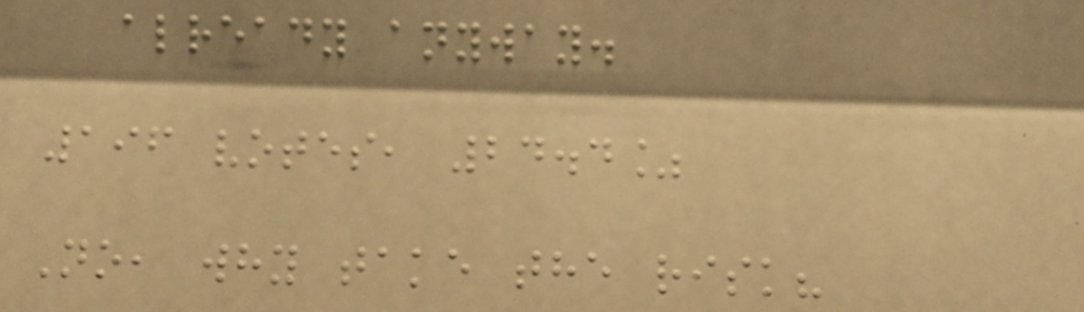already anyway.
196 votes, 24.4%
No, why take the risk?
